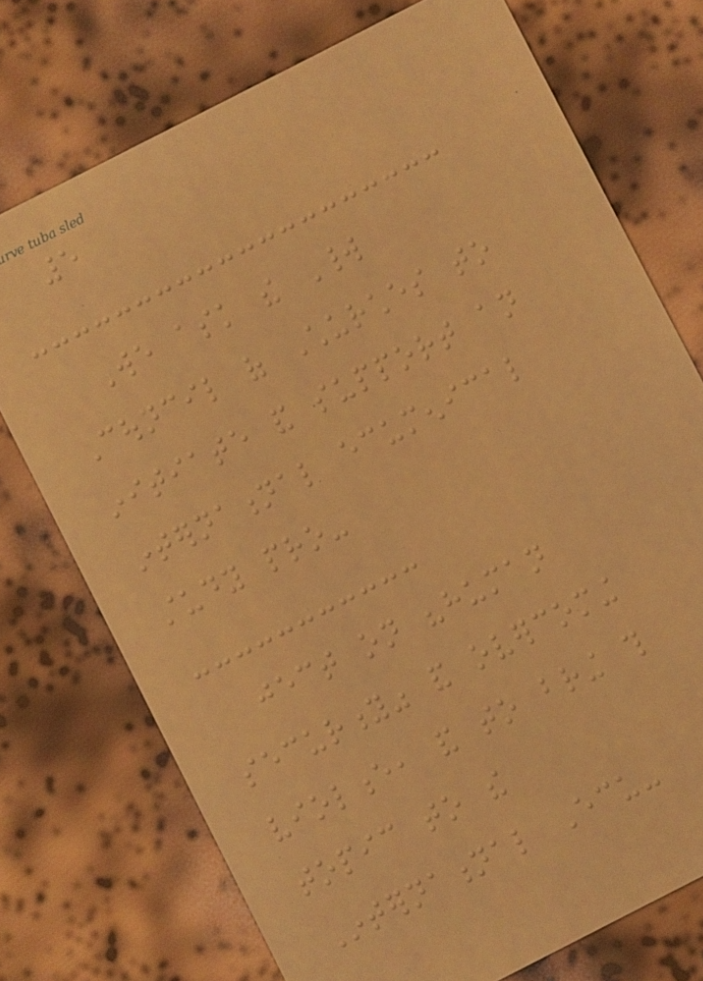5
We ask the World
Council of Churches to
initiate and support an
international ecumenical
study pro-
ject on "human
security" and overcoming
violence, and to bring this
topic to the
International Ecu-
